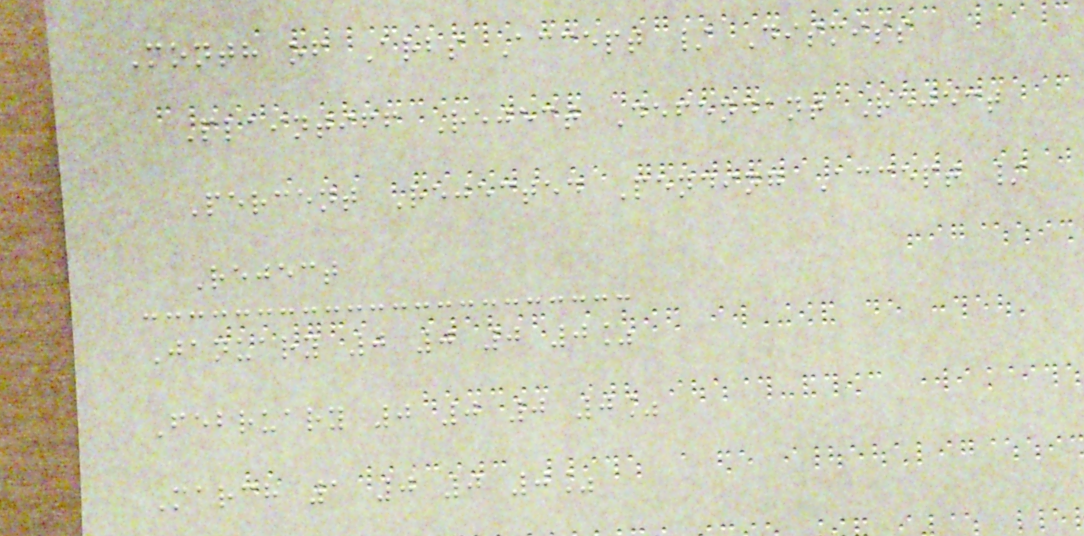Month of Arbs Accept / Dismiss
Plaintiff Reject Defendant Reject
Percent Rejected Pending Accept /
Reject
January 0 0 0 0%
February 0 0 0 0%
March 1 0 0 0%
